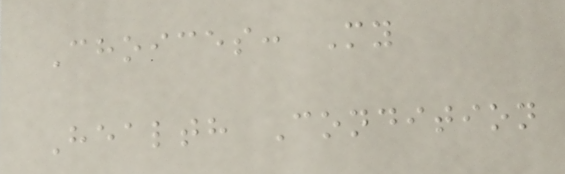Choices: My
Health Condition
